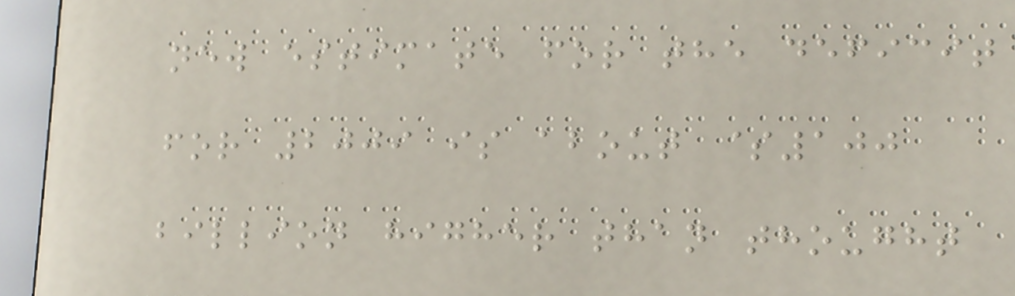new estimate for the deficit
for 2009 is about $100
billion higher than thought
